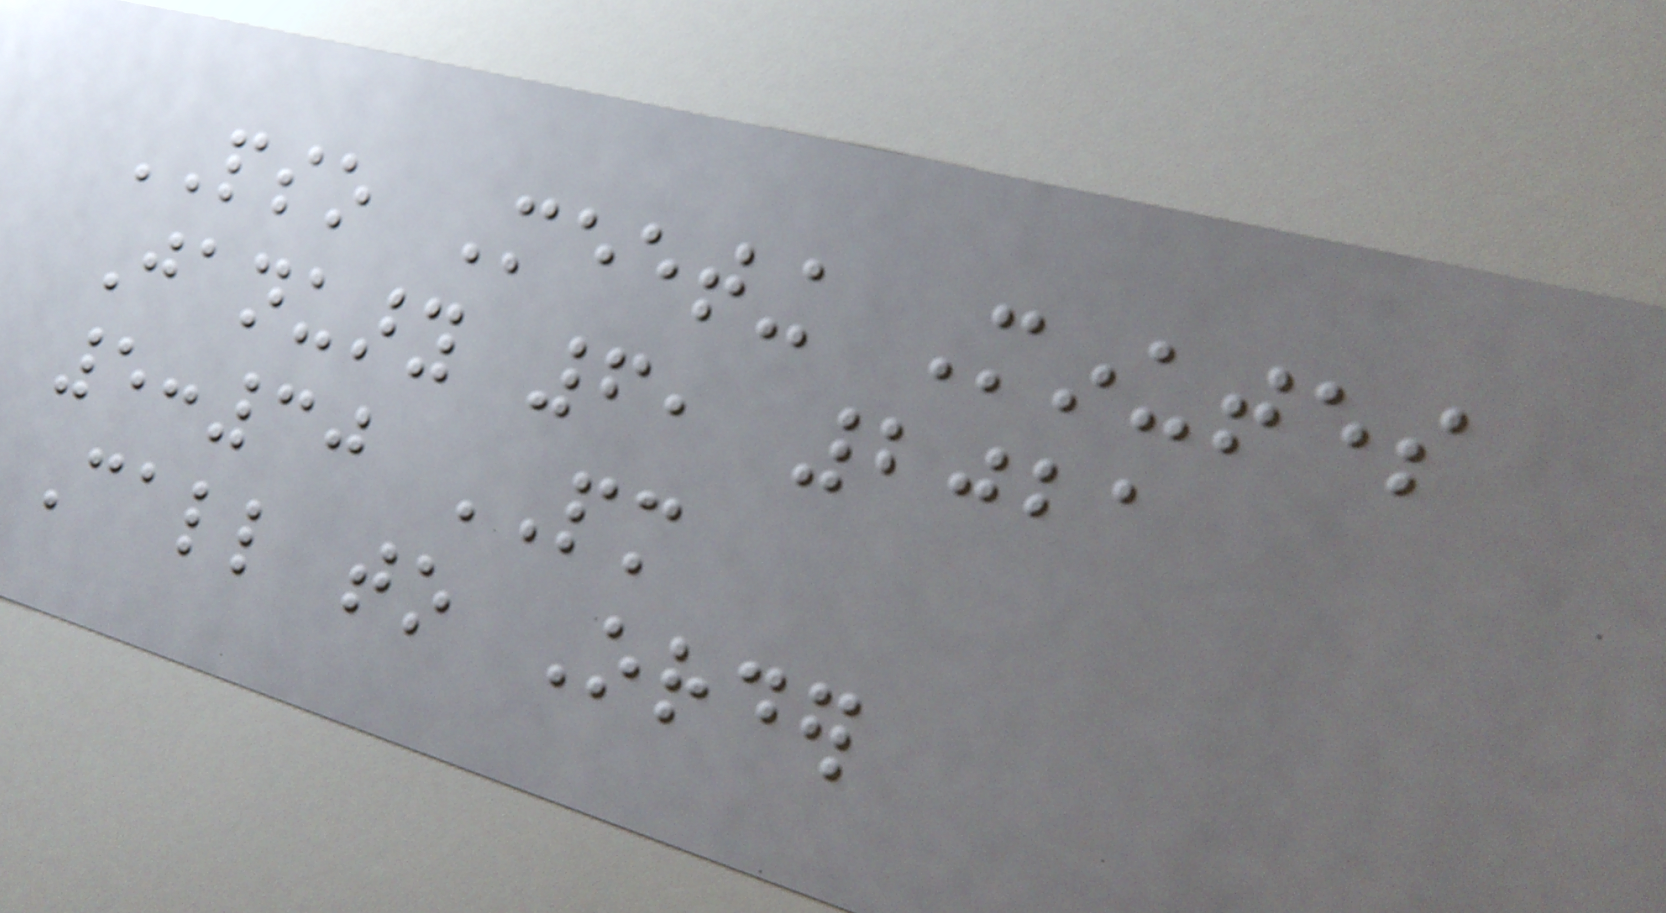PSO Meeting Minutes
January 6, 2021
5:30 PM
Call to Order
